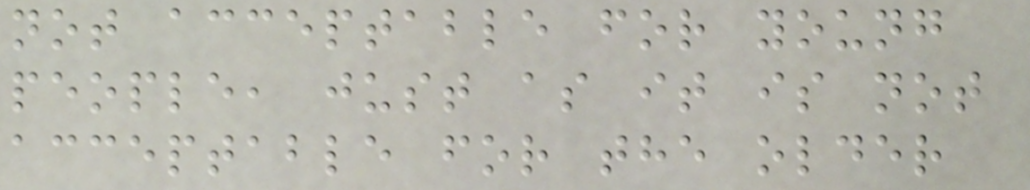not acceptable for young
people, just as it is not
acceptable for the older
